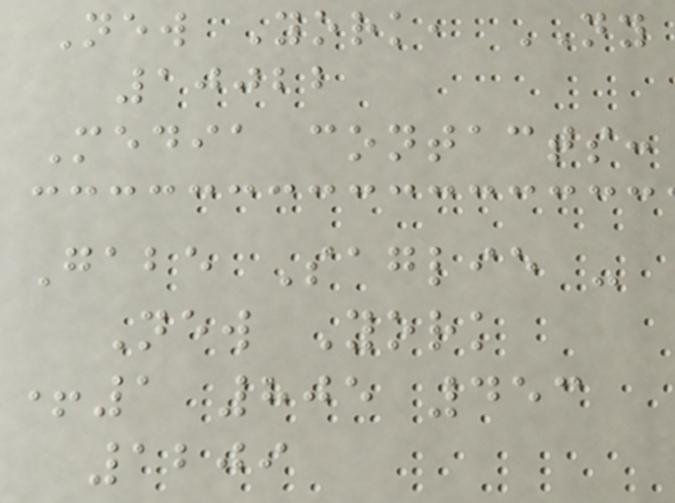New York, NY
10022
Media contacts:
Gabe Saglie -
New York
+1 805 453
1209
